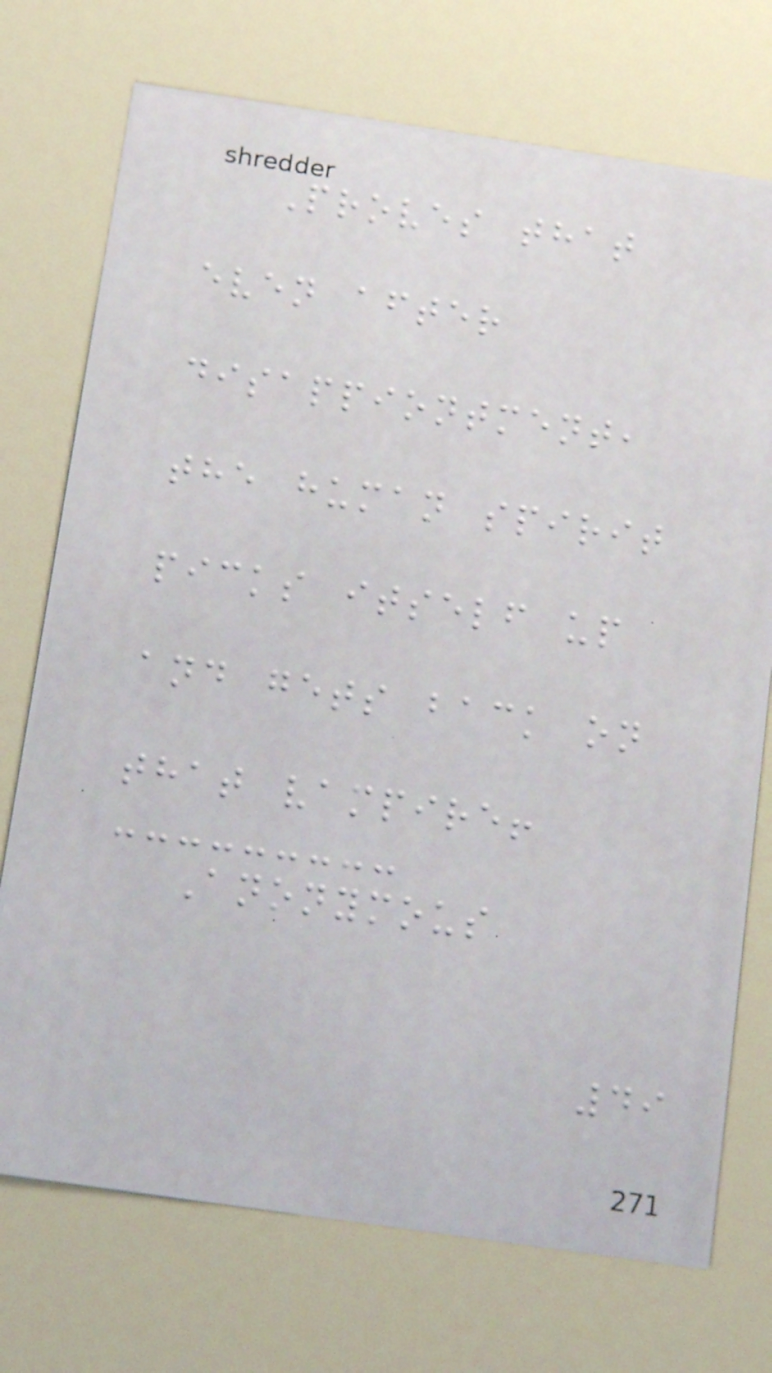Proves that
even after
disappiontment,
the human spirit
picks itself up
and gets back on
that vampire!
Anonymous
49
